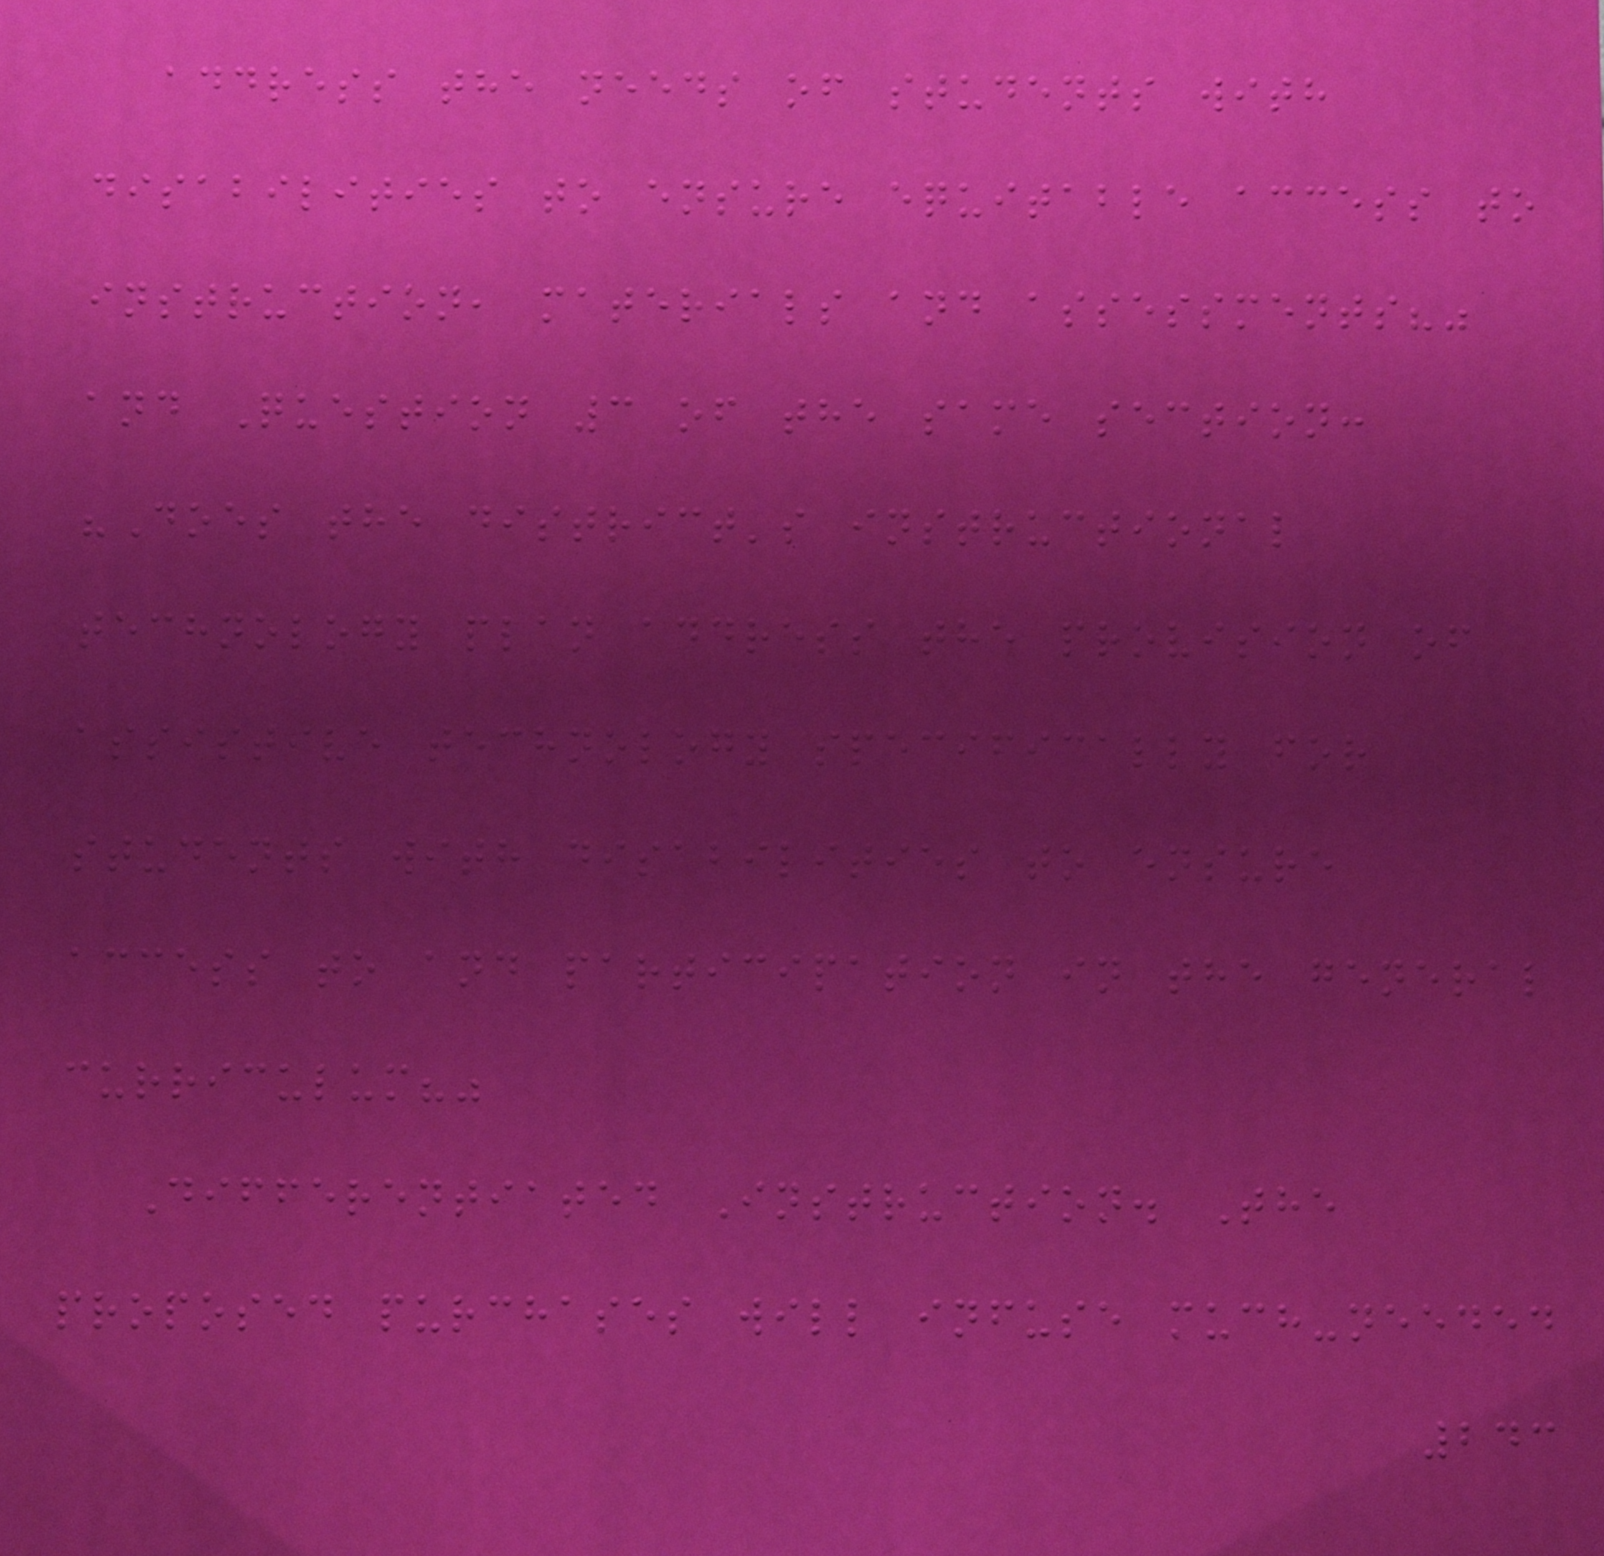address the needs of students with
disabilities to ensure equitable access to
instruction, materials and assessments?"
and Question 3 of the same section:
"Does the district's instructional
technology plan address the provision of
assistive technology specifically for
students with disabilities to ensure
access to and participation in the general
curriculum?"
Differentiated Instruction. The
proposed purchases will infuse much-needed
243
